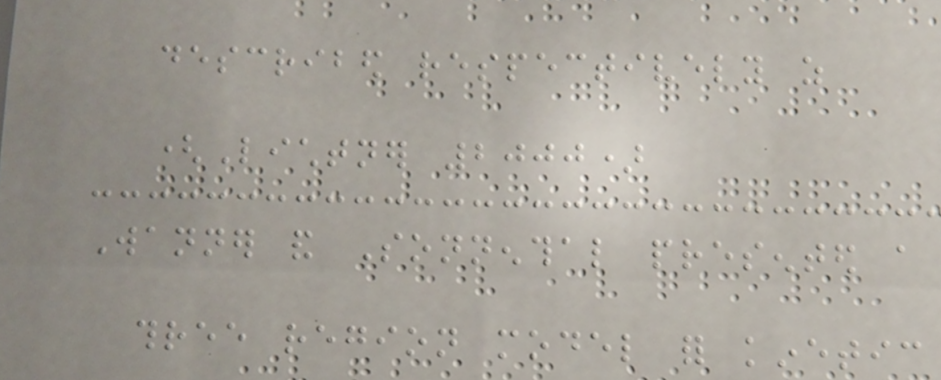described respectively as
(Lichtner 2000)
Wanner and Sonnenthal presented a
three region model for kinetic
